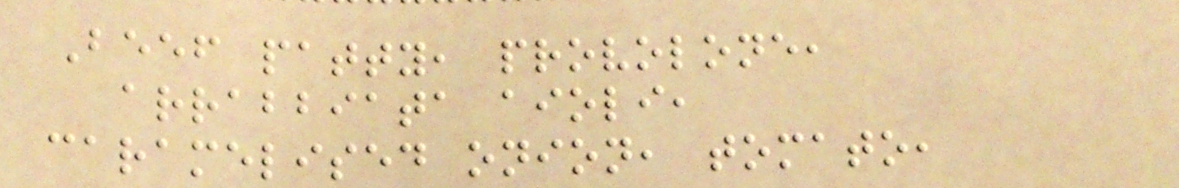Beef patty, provolone,
arrabbiata aioli,
caramelised onion, tomato,
